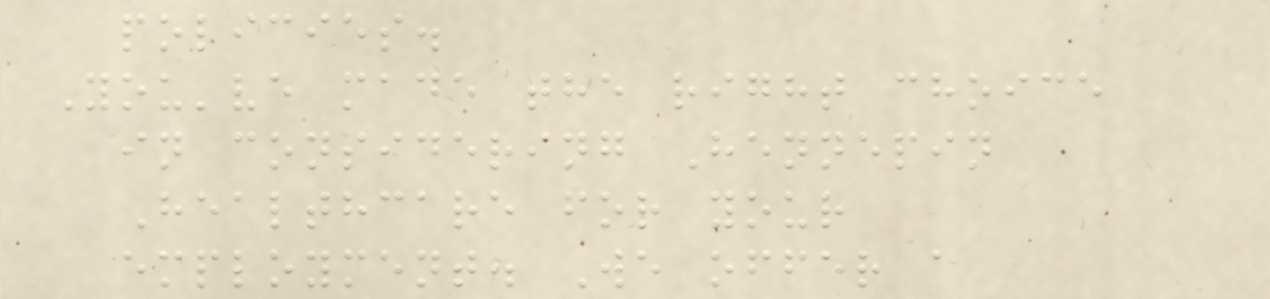policies.
You've made the right choice
in considering Hennepin
Healthcare for your
employment. We offer a
